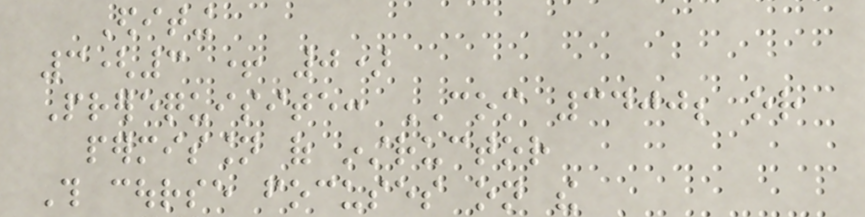Editing
3(3 + 0)
Prerequisite: COM 3400; or
permission of instructor
This course focuses on the
